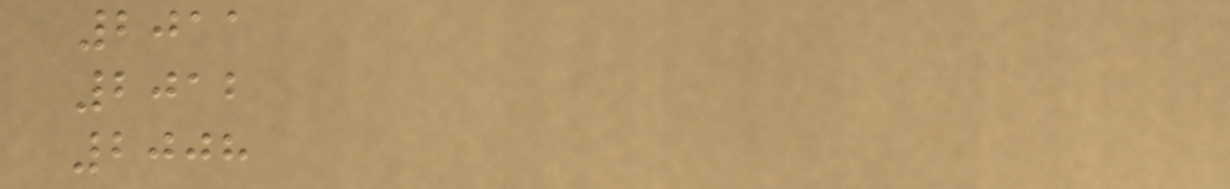2011
2012
2008
